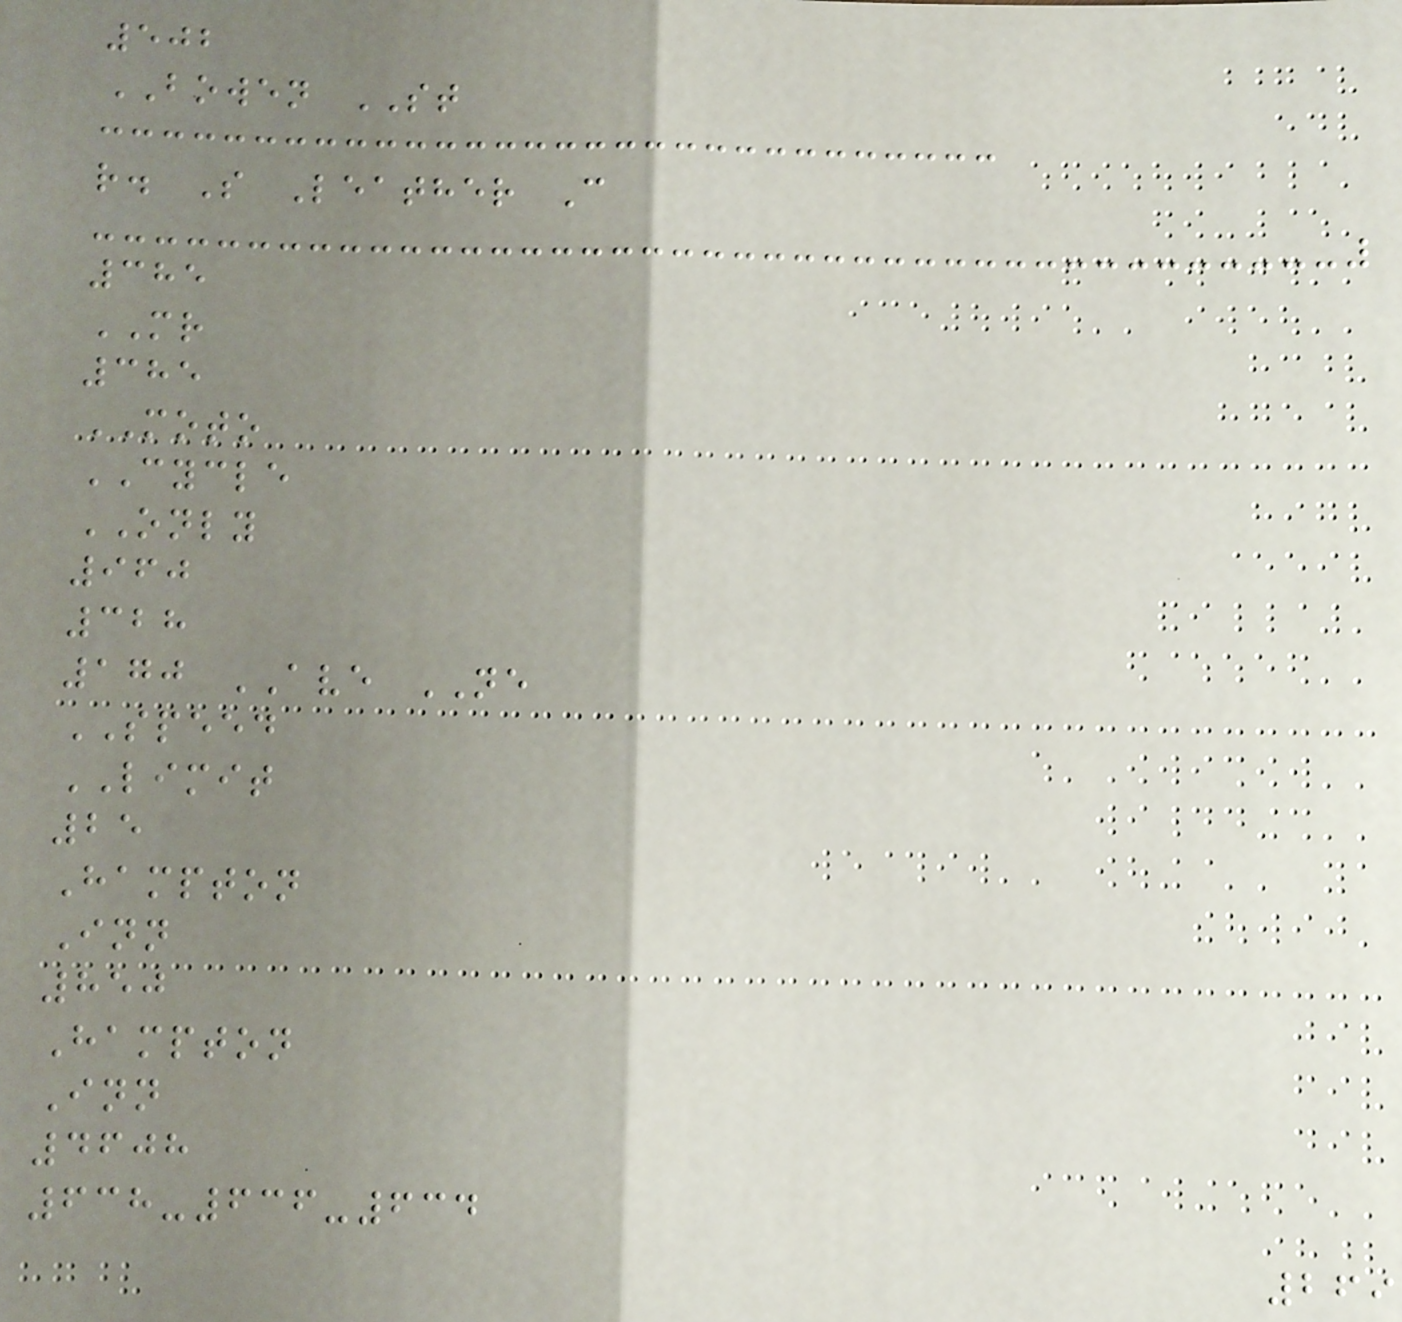502
BOWEN ST
r. S Leather C
385
MR
385
MOTO
CYCLE
ONLY
960
328
170 AVE NE
SPEED
LIMIT
25
Hampton
Inn
850
Hampton
Inn
4608
638-636-634
269
